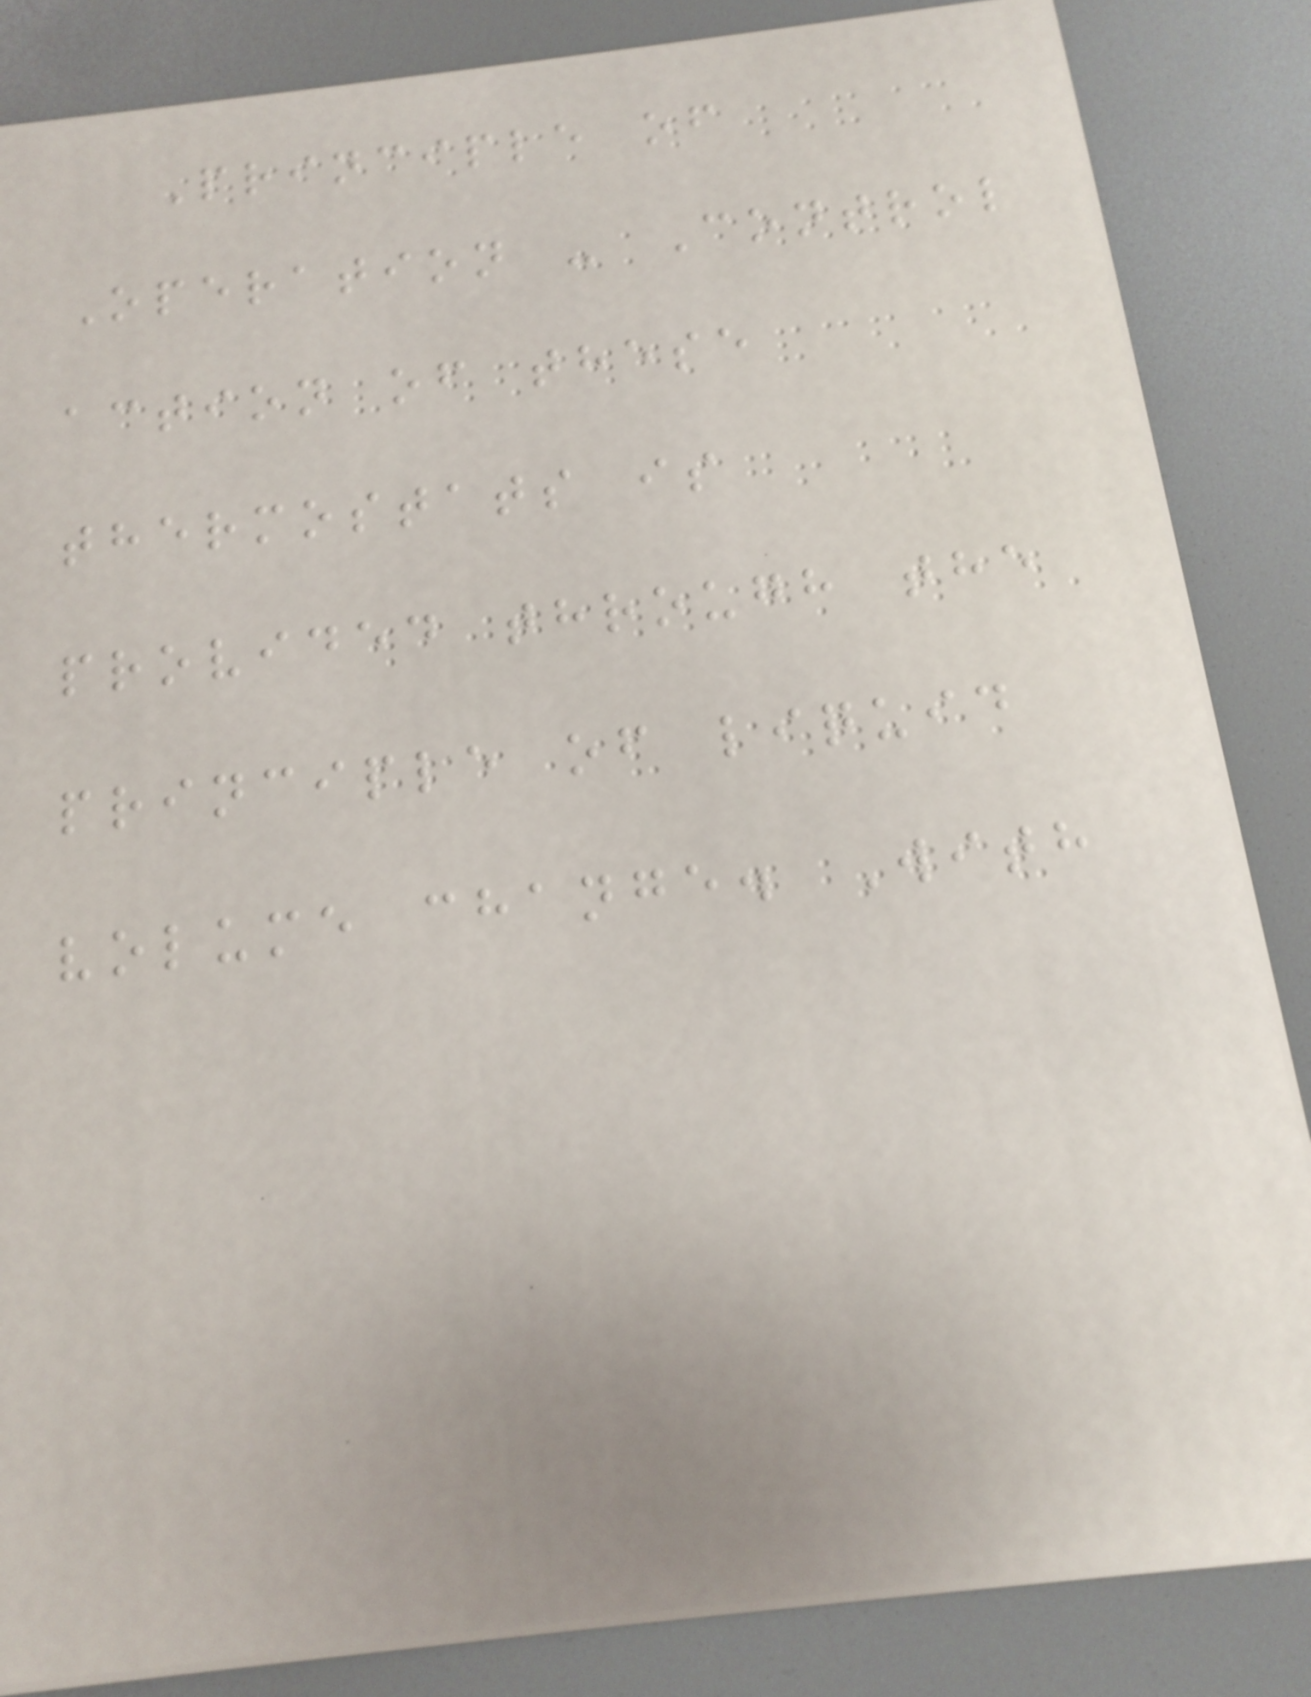Principle of
Operation - Control
action of these
thermostats is
provided through the
principle of liquid
volume change. With
